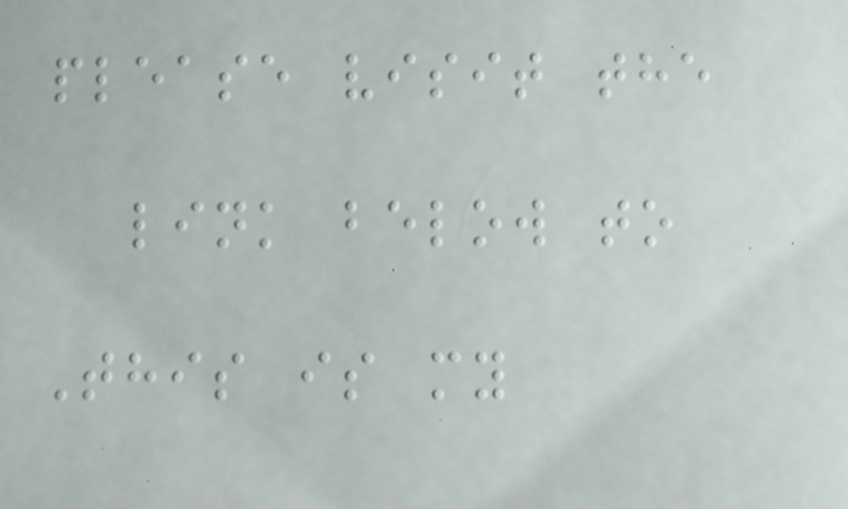please visit the
link below to
This is my
